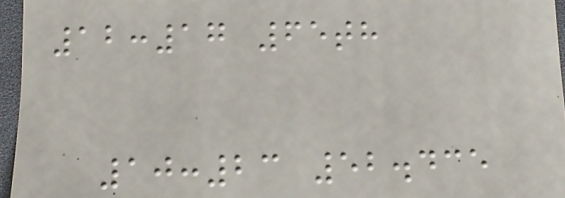12:17 65th
10:23 52.435
